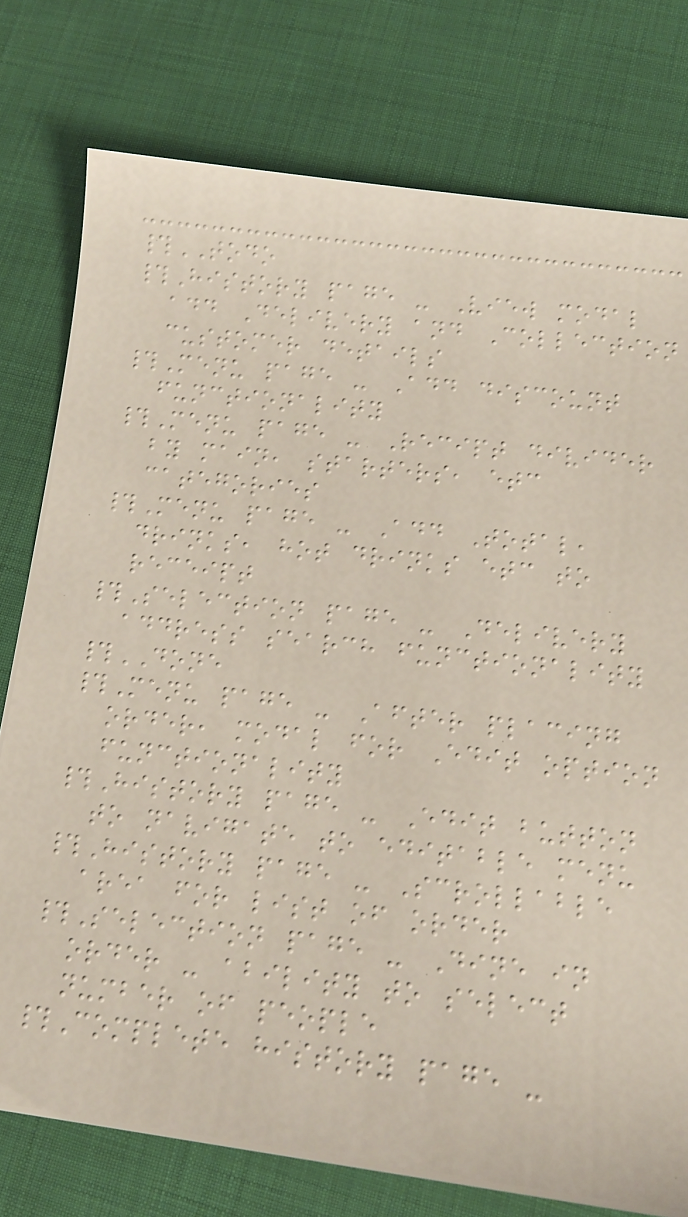#TODO
#History page - View modal
add Delivery and Collection
customer details
#Menu page - Add discount
functionality
#Menu page - Recipt divider
by main, starters, etc
categories
#Menu page - Add Total,
drinks, hot drinks etc to
receipt
#Selection page - Delivery
address search functionality
#DONE
#Menu page - After placing
order, modal for Edit option
functionality
#History page - Edit button
to navigate to editable menu
#History page - Scrollable
area for list of order
#Selection page - Dine in
order - ability to select
number of people
#Complete history page -
